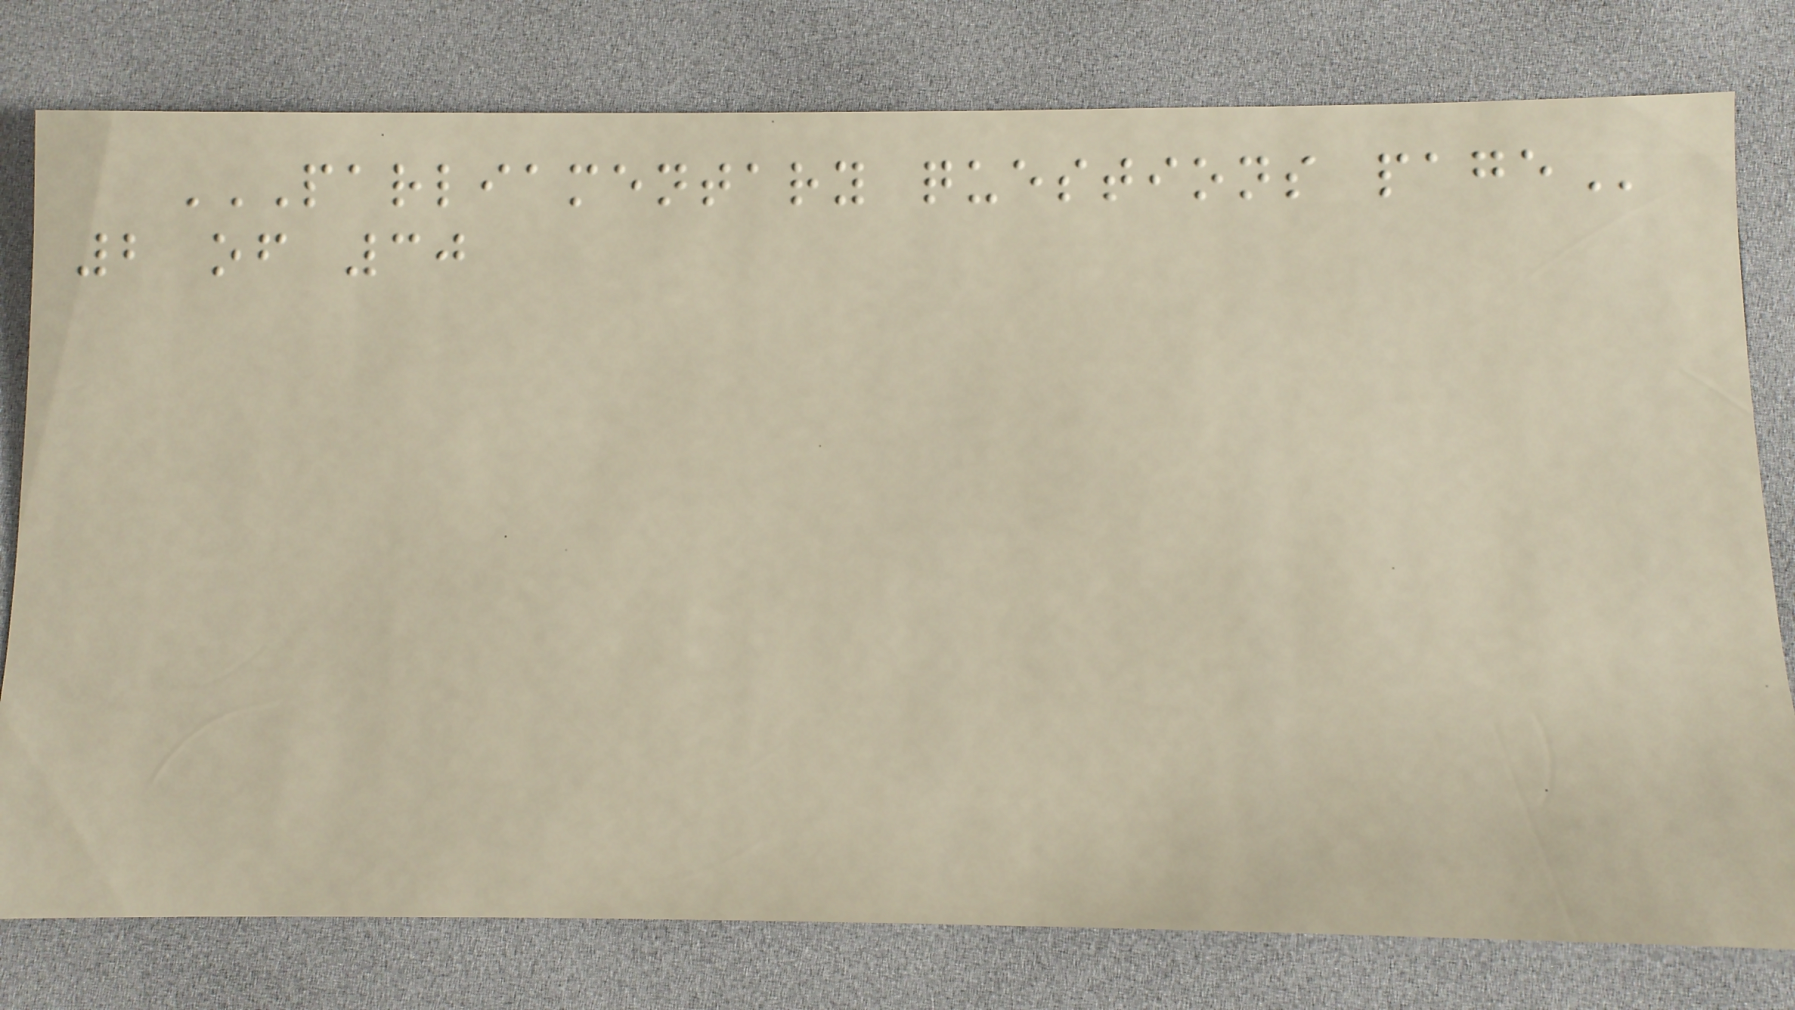PARLIAMENTARY QUESTIONS PAGE
2 of 30
